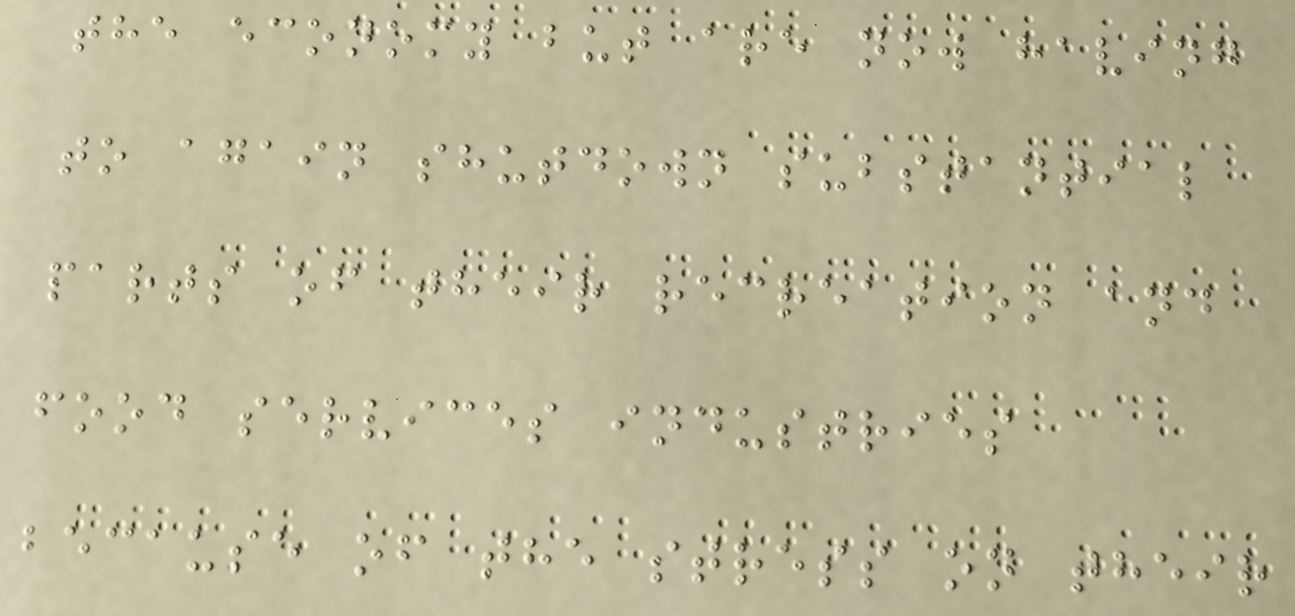the economy but are now having
to again shutdown substantial
parts of their recreation and
food services industries
because of the stress on their
